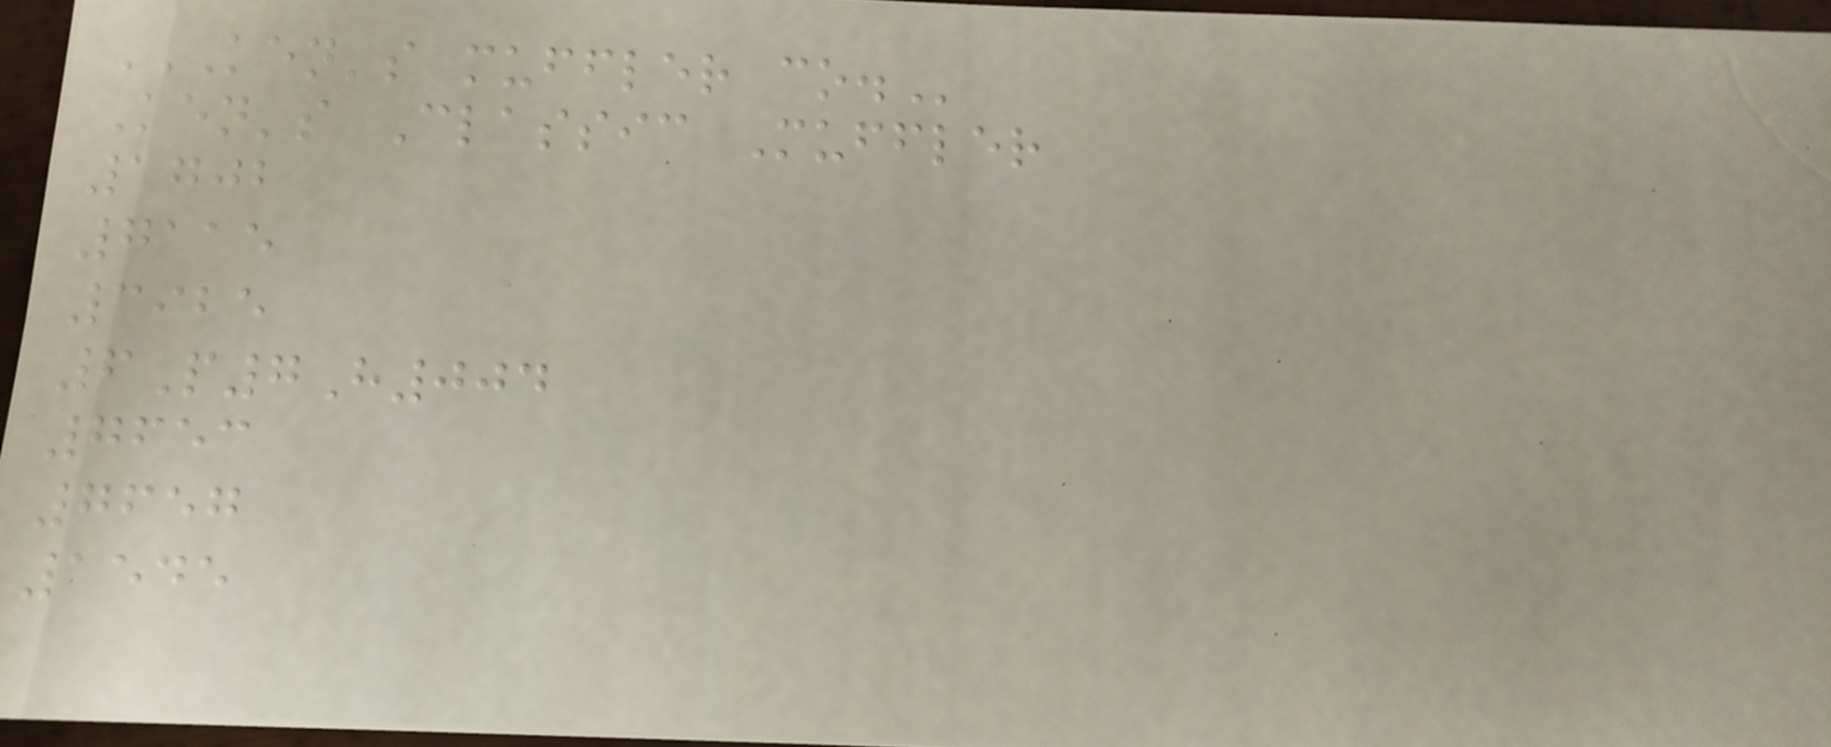KEN'S MUFFLER CO.
Ken's Classic Muffler
1702
7115
3925
6P7H004
7653
7657
1545
